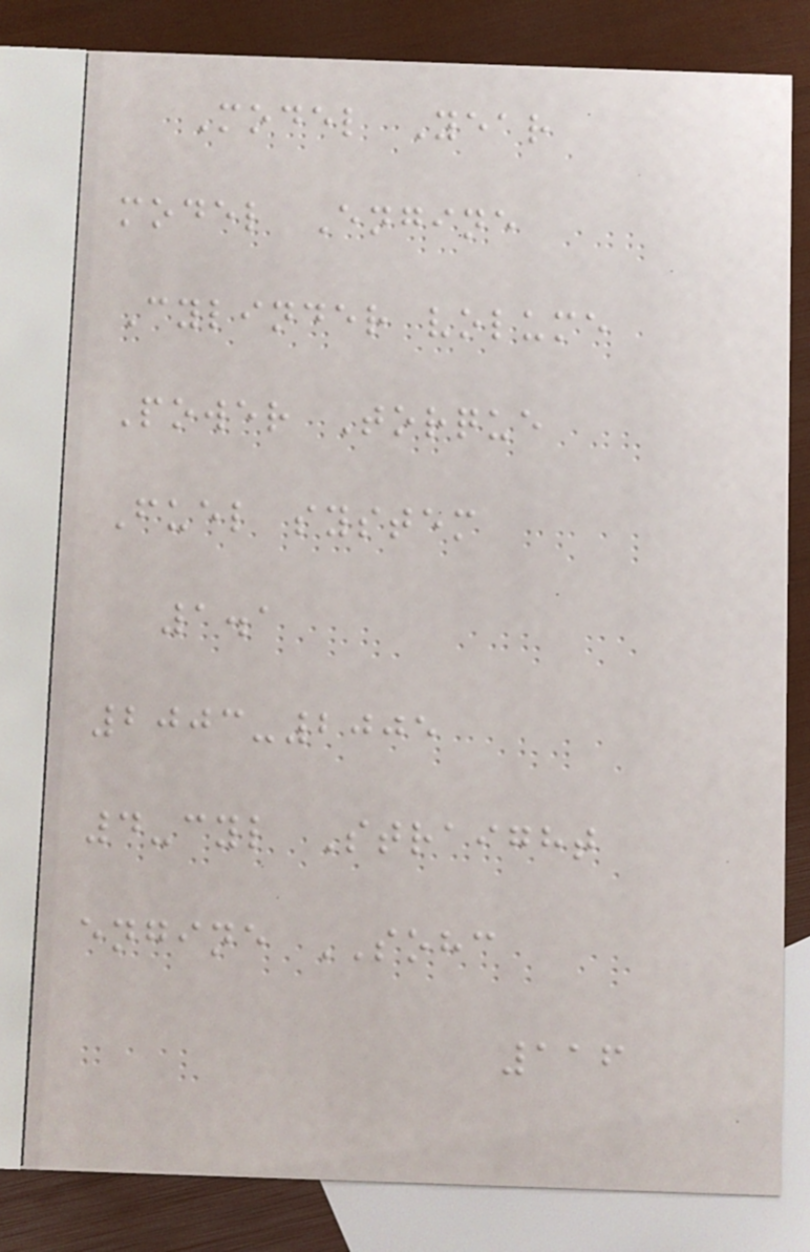Model Year
model Engine
Cylinder volume
Power Torque
Fuel system
1.1
2003-2005
4-cyl Straight
engine SOHC
116
